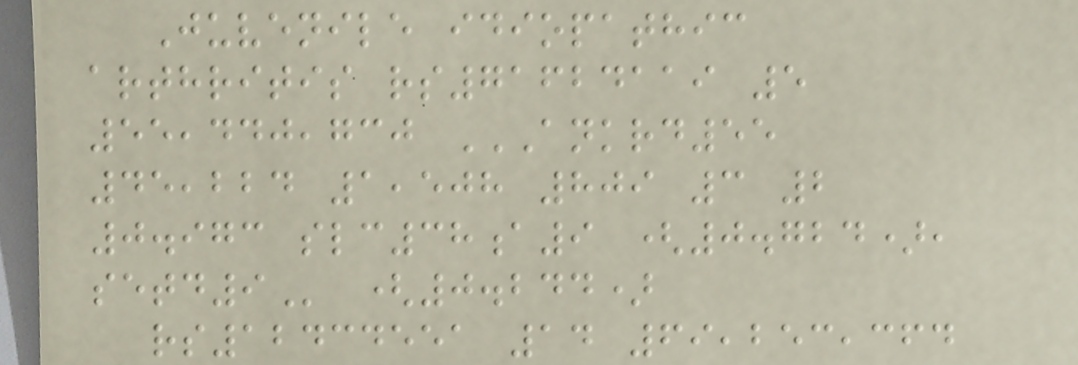Juvenile idiopathic
arthritis rs71624119 5
55,440,730 ANKRD55
45,224 1,508 809 3 2
0.973 SLC38A9 (0.724),
SETD9 (0.244)
rs12434551 14 69,253,364
